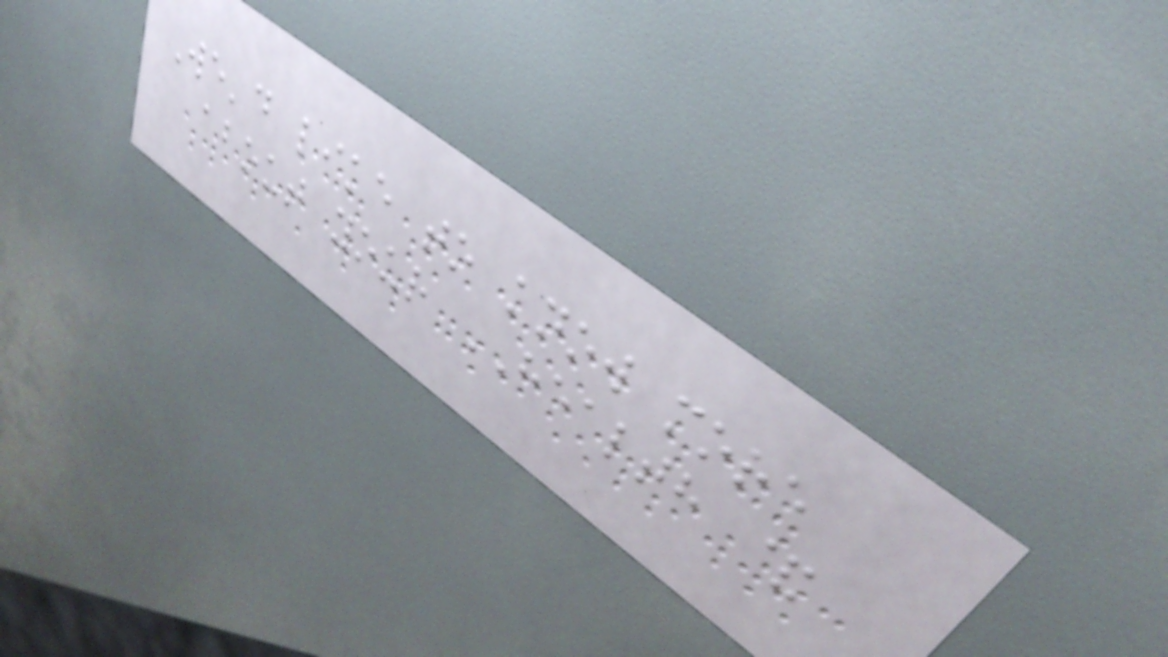We'd like to know more
about your HEALTH &
